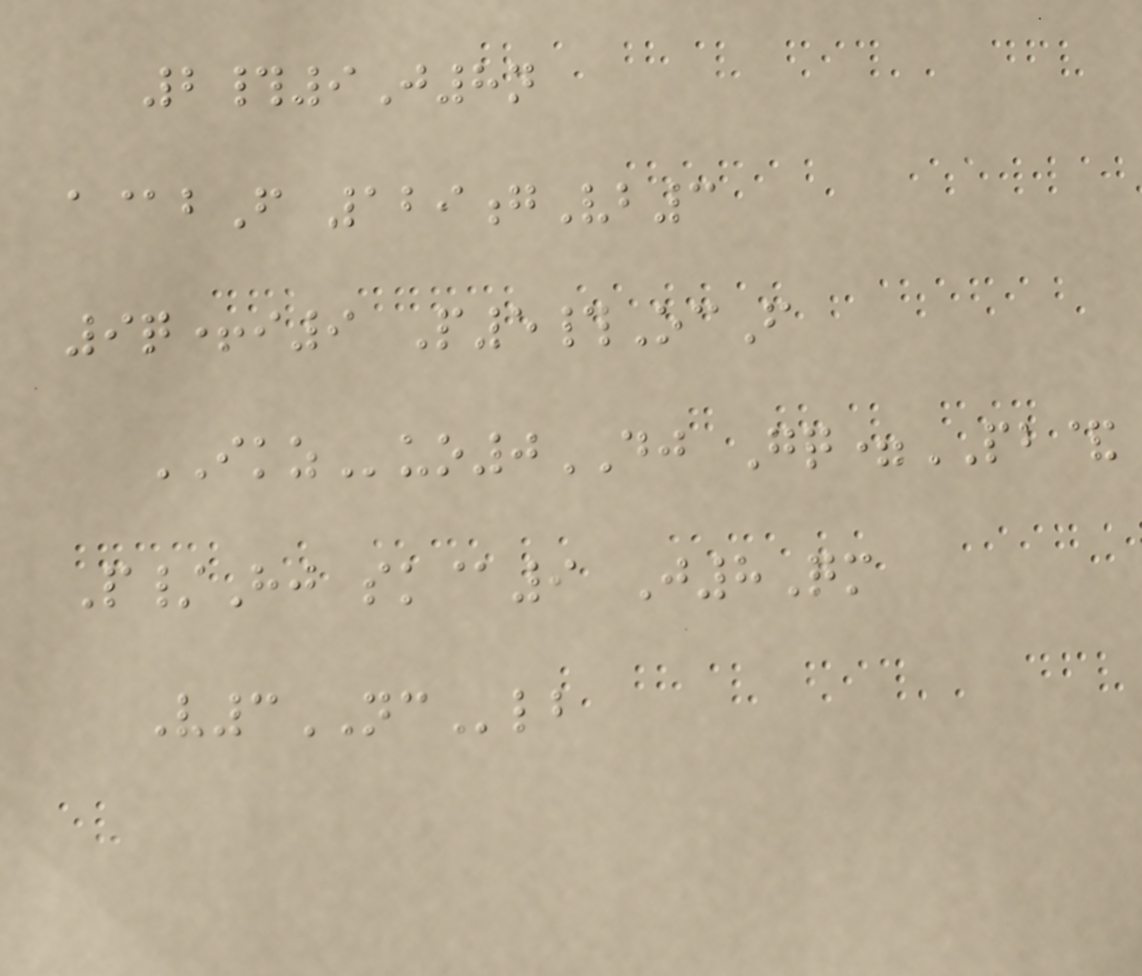2#9J8n
a@bF 129gVb3
9q+i9 P5#OcF
IKZuo0DJ Gq=PB&
P/Hj sk@9 J8Qm
V3NClb
